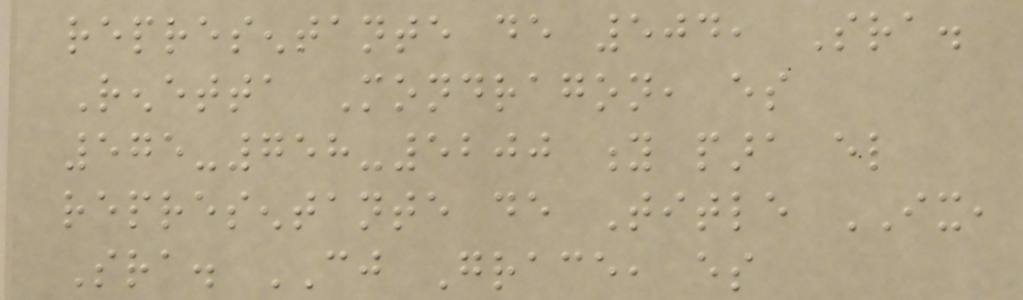representante de 504, Sra.
Renetta Mondragon, es
575-758-5200 y para el
representante de Title IX,
Sra. CJ Grace, es
